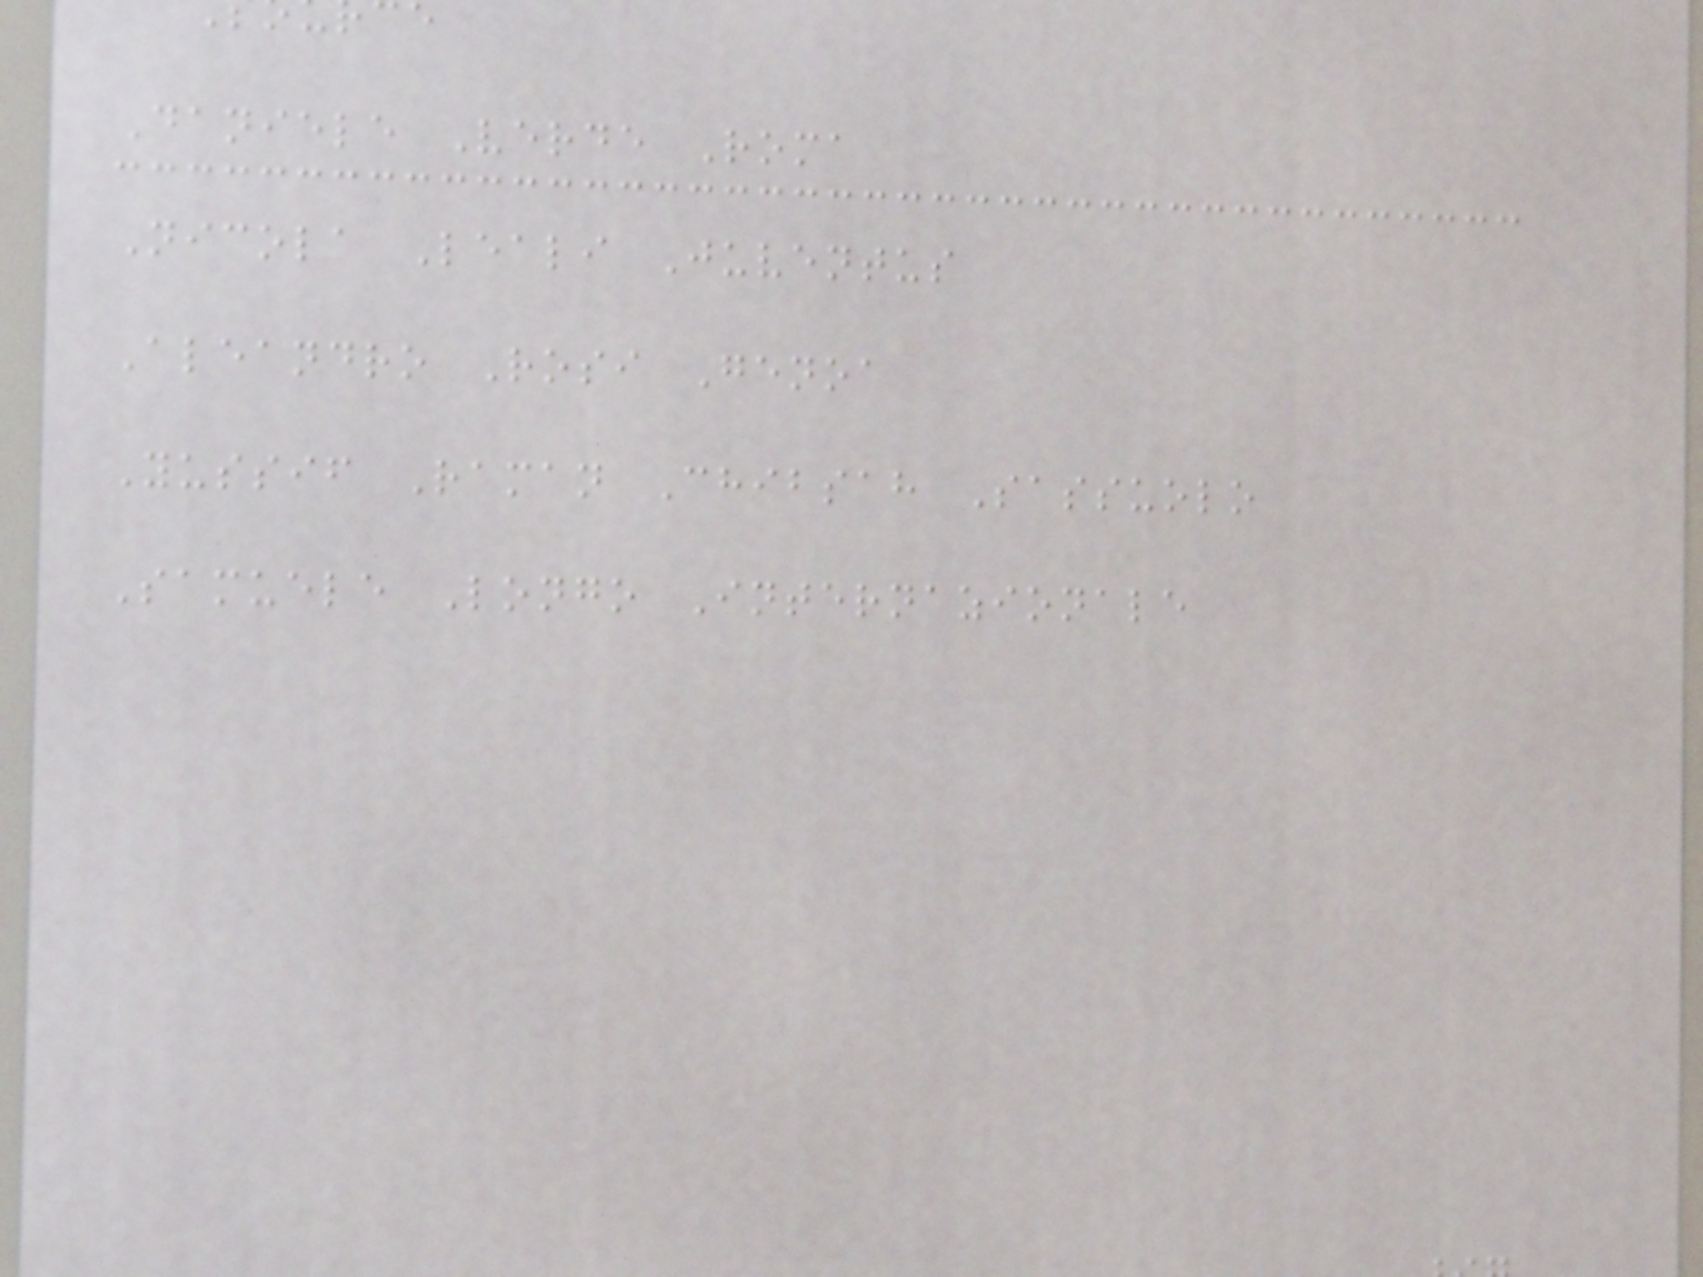Daniele Verde Roma
Nicola Leali Juventus
Aleandro Rosi Genoa
Yussif Raman Chibsah Sassuolo
Samuele Longo Internazionale
